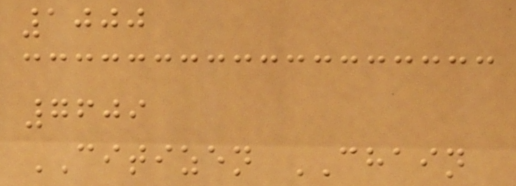1000
7609
CITIZEN CHAIN
